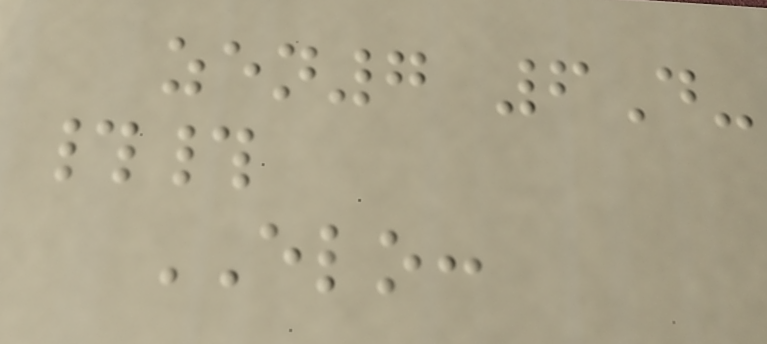zen7 6D-
##
ELO:
